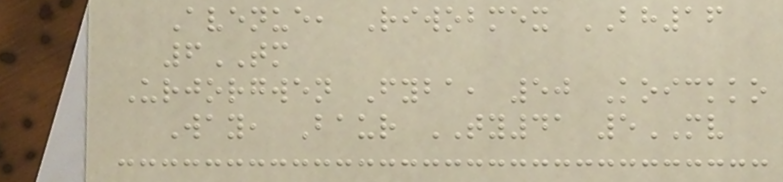Avenue, Riwobmex BH16
6TM
Urjorgwen Fyba, 50 Koickko
Way, Baur TY41 5MV
